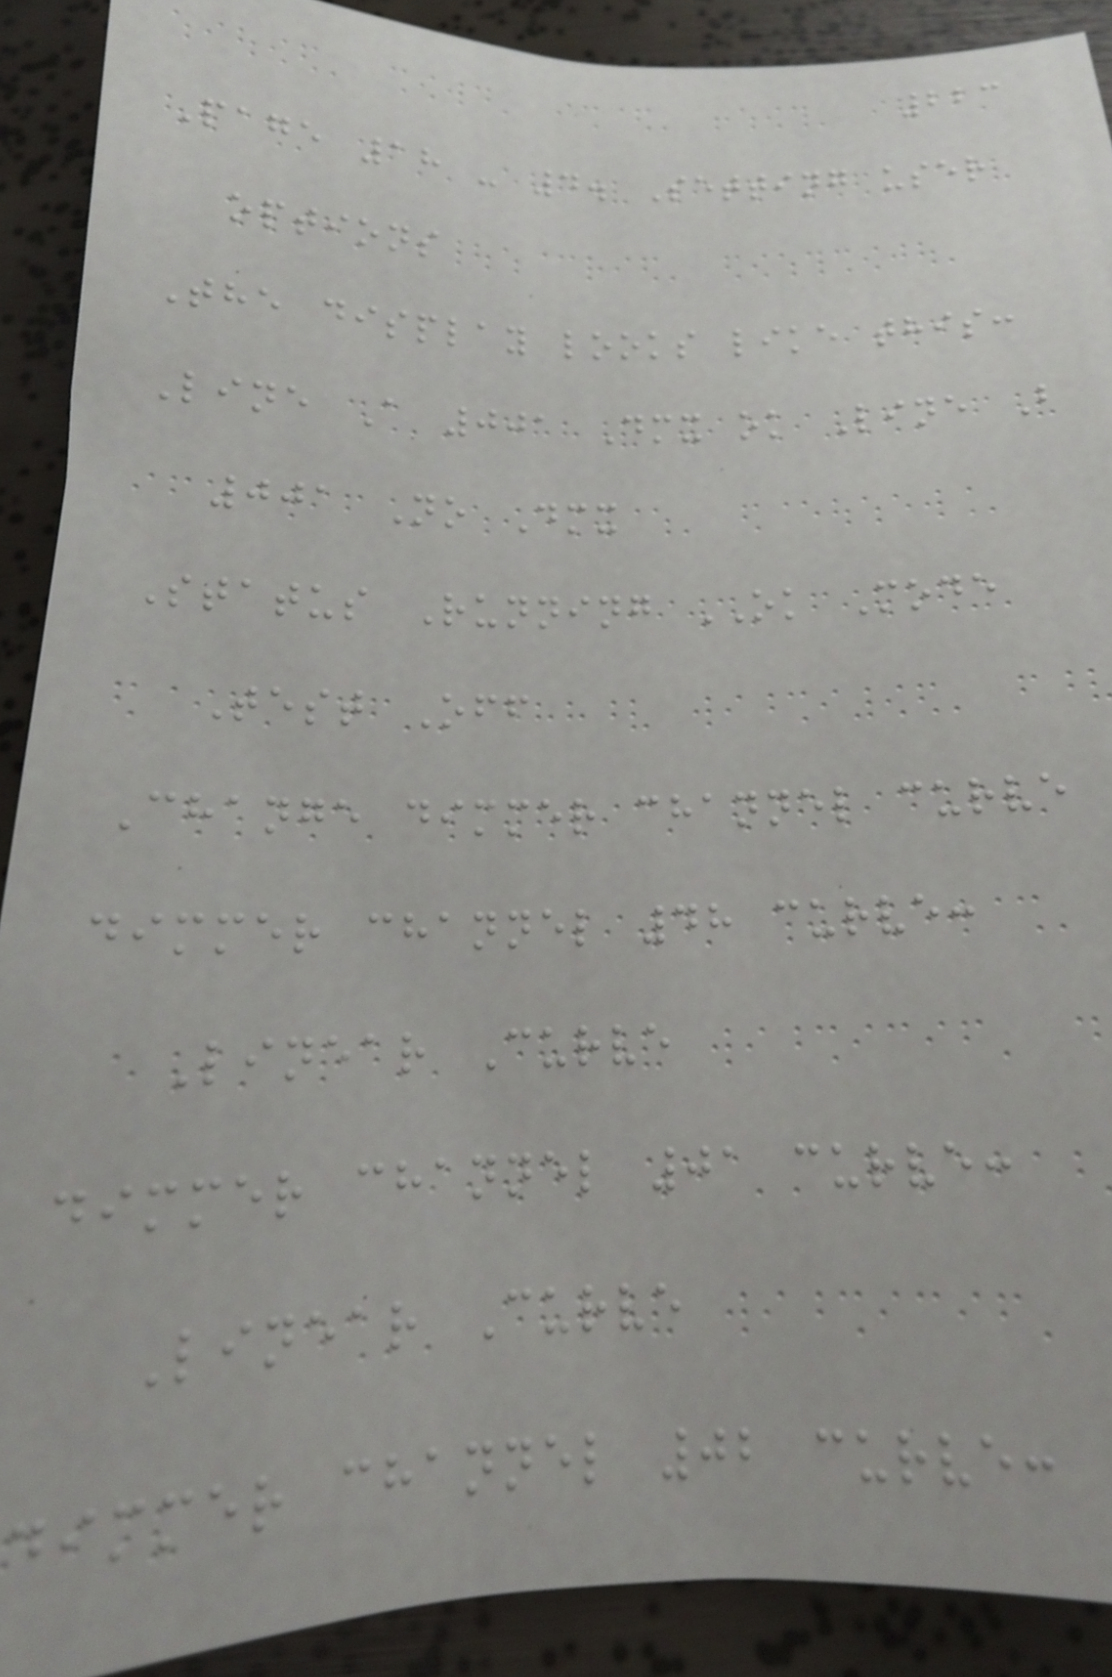223
Page 18 - 4. Setting user
options
The display looks like this:
Line A 001 Dmx ok Line B
001 No Dmx
Status Running OK Mode
Test Off
Change dimmer channel curve
dimmer channel 48 curve:
Linear Curve
dimmer channel 01 curve:
Linear Curve
dimmer channel 02 curve:
